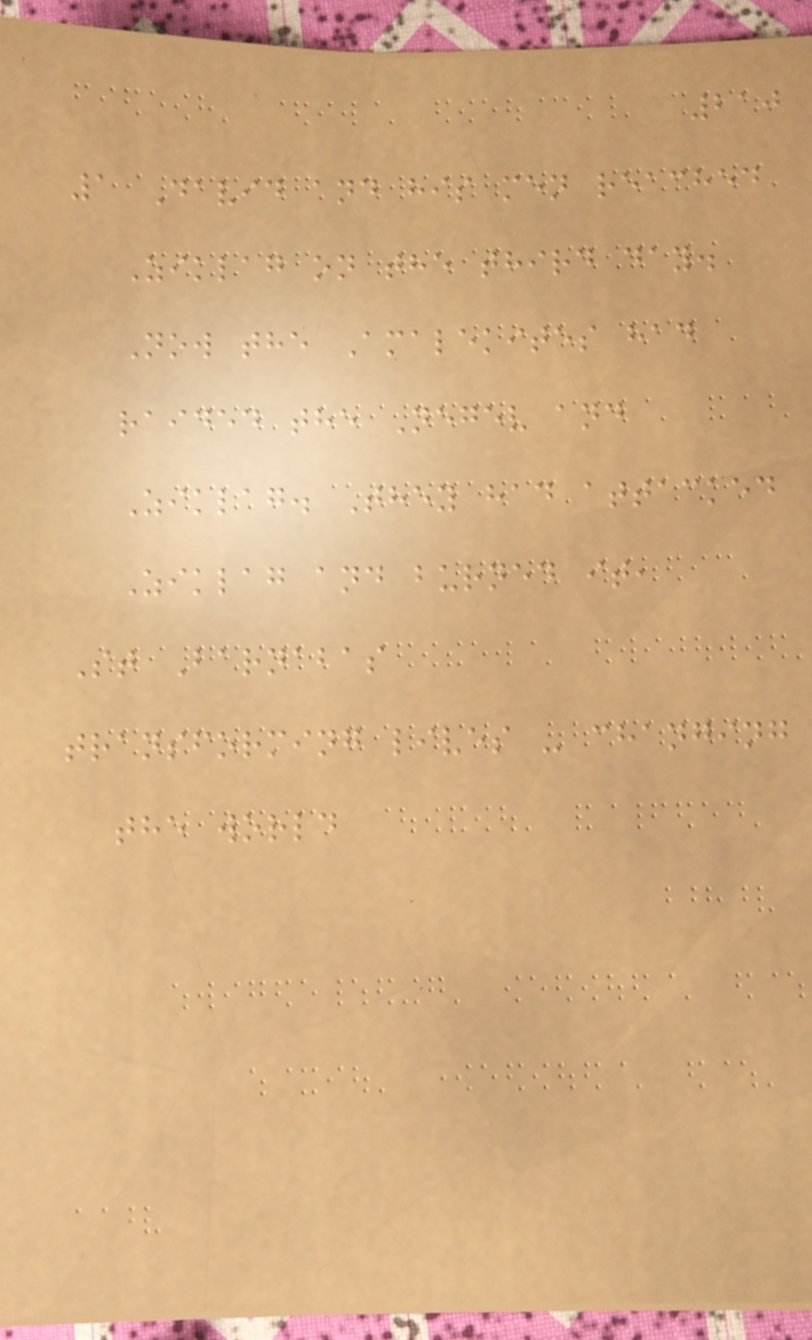210
1 David and his men reached
Ziklag on the third day.
Now the Amalekites had
raided the Negev and
Ziklag. They had attacked
Ziklag and burned it,
St Barnabas
transforming lives - changing
the world
